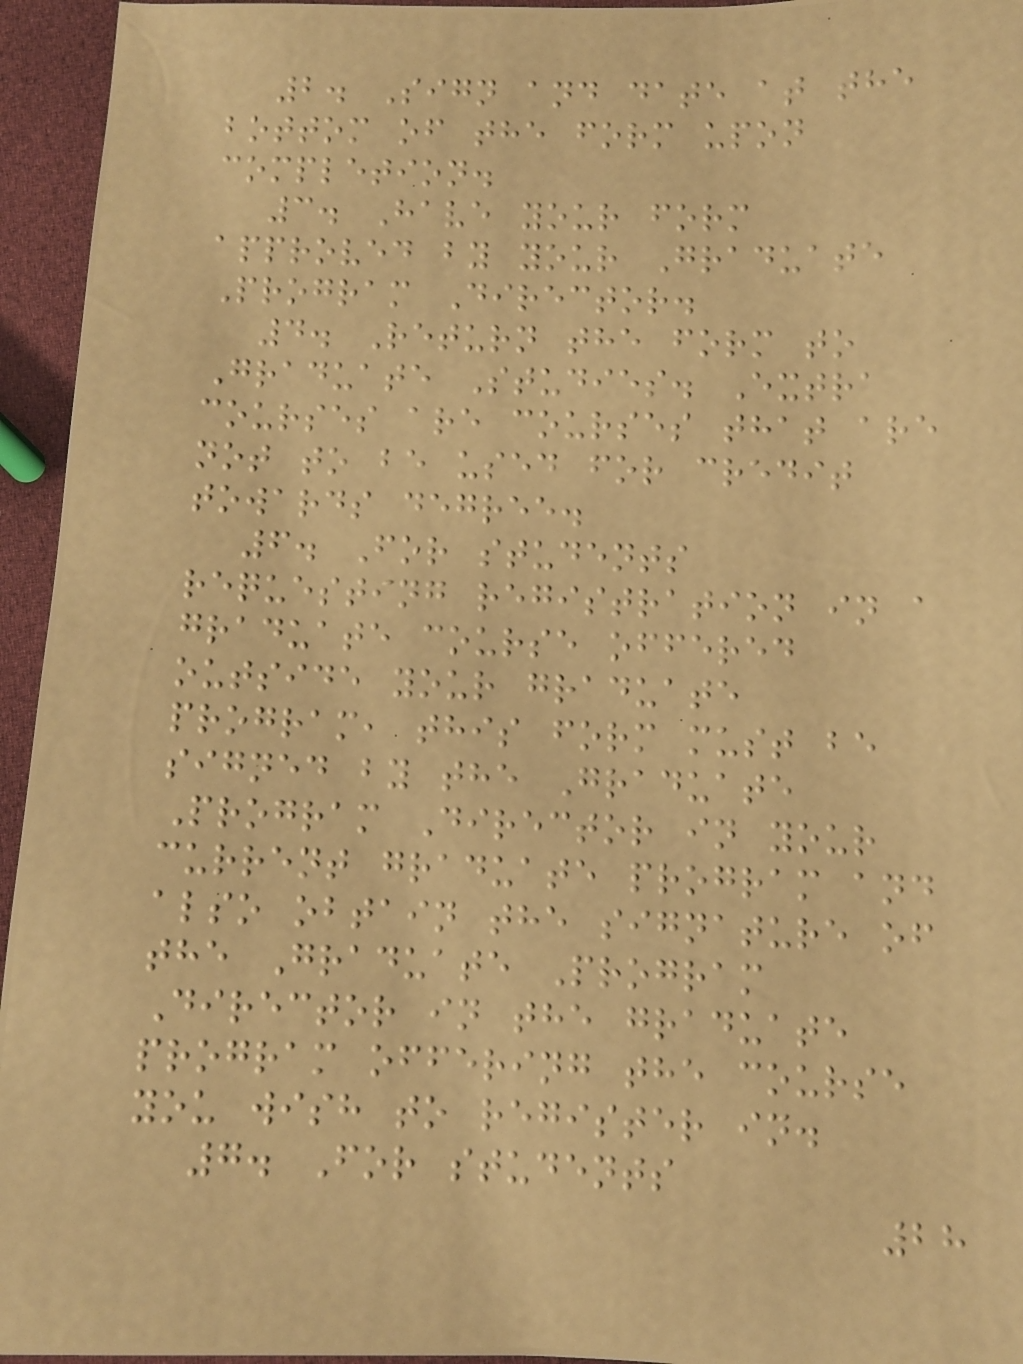2. Sign and date at the
bottom of the form upon
completion.
3. Have your form
approved by your Graduate
Program Director.
4. Return the form to
Graduate Studies. Extra
courses are courses that are
not to be used for credit
towards degree.
6. For students
requesting registration in a
graduate course offered
outside your graduate
program, this form must be
signed by the Graduate
Program Director in your
current graduate program and
also obtain the signature of
the Graduate Program
Director in the graduate
program offering the course
you wish to register in.
7. For students
28
